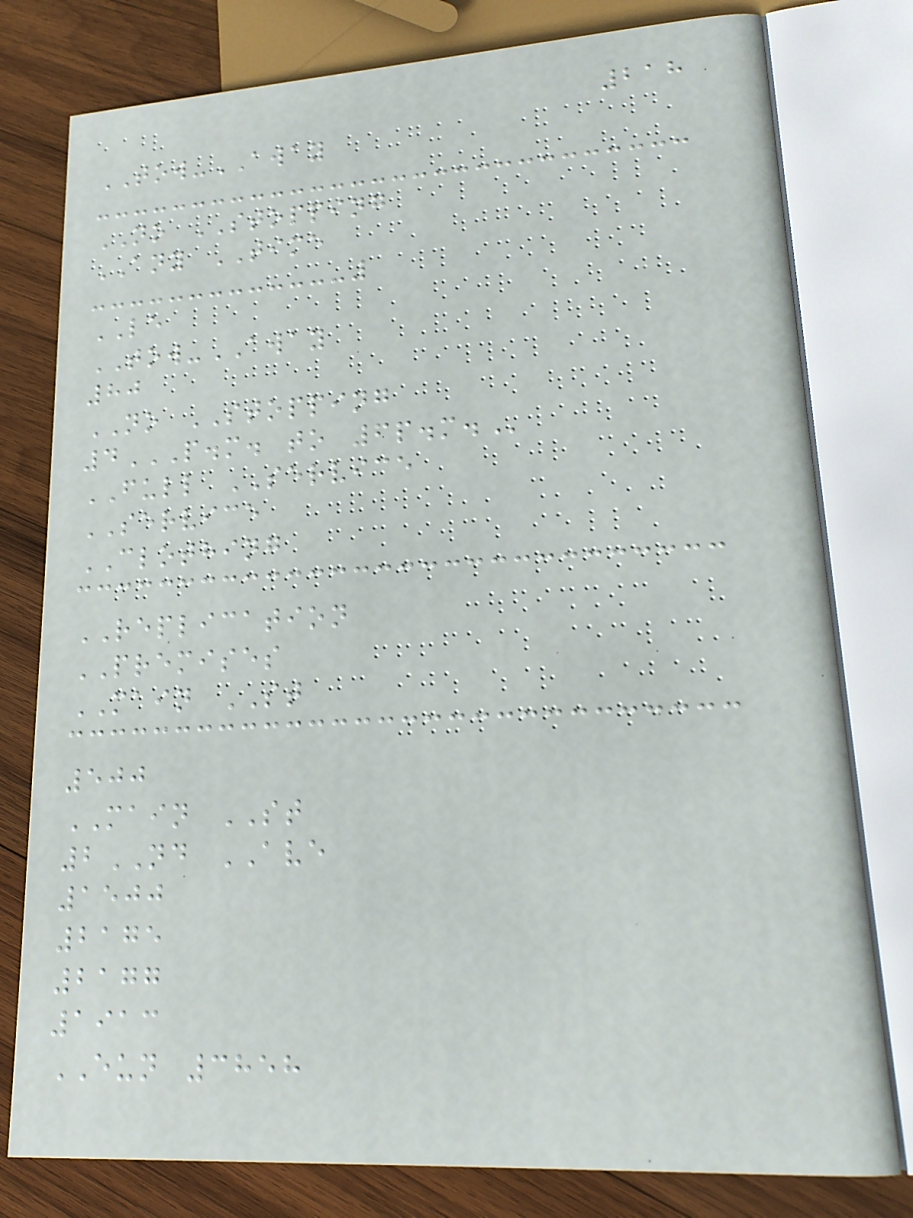218
TOW-AWAY
NO STOPPING
ANY TIME
LE
TOW-AWAY
80
NO STOPPING
4P.M. TO 6P.M.
FULL SERVICE
SERVICE
CLOTHING
REPLICATION
PREMISES
MAIN ST
500
MAIN ST
2ND AVE
1500
2175
2177
1913
EUN 3858
